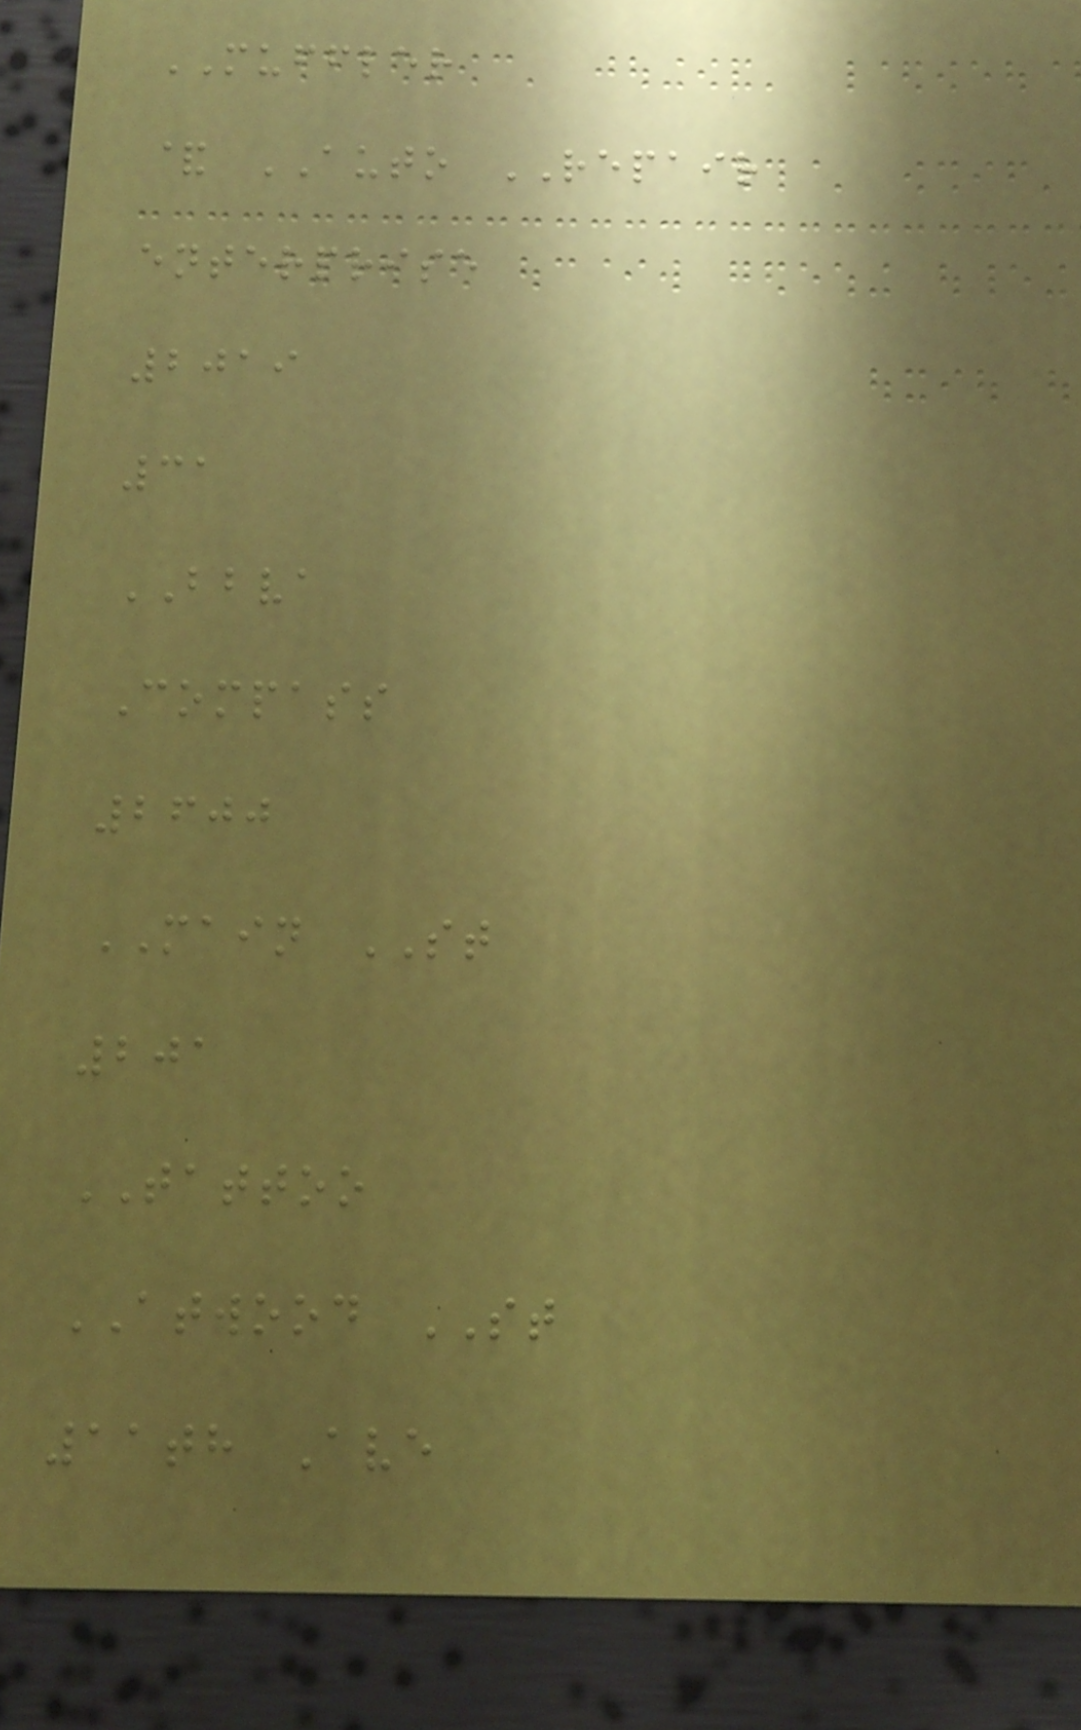MUFFLER
& AUTO REPAIR
enterprise
2019
31
BBVA
Compass
2600
MAIN ST
201
TATTOO
ATWOOD ST
11th Ave
